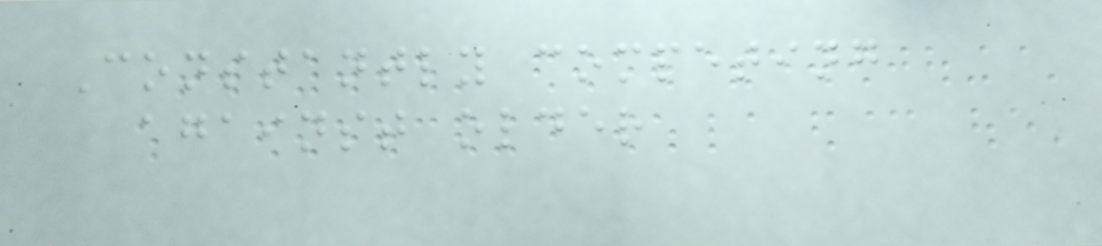Constantly competing
against older
